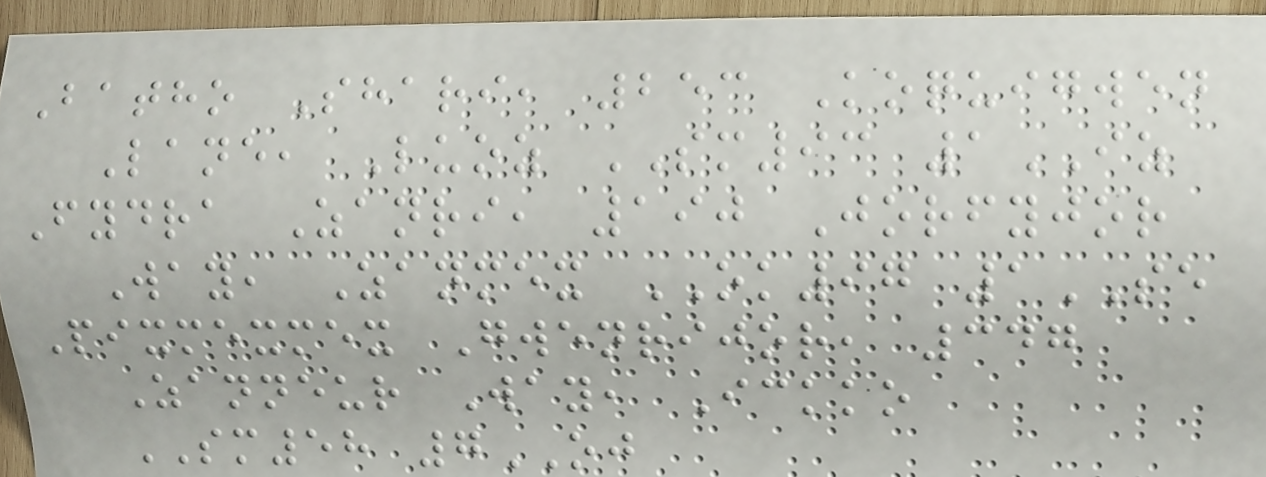Batho Shari, 253 Koquigwen
Lane, Luoz SM93 1IZ
Fydra Zanri, 190 Jorfyjor
Way, Zanmex OK97 1SE
Pixmexmex Gwenrijor, 347
Zanneur Way, Ickko
SM58 7OJ
